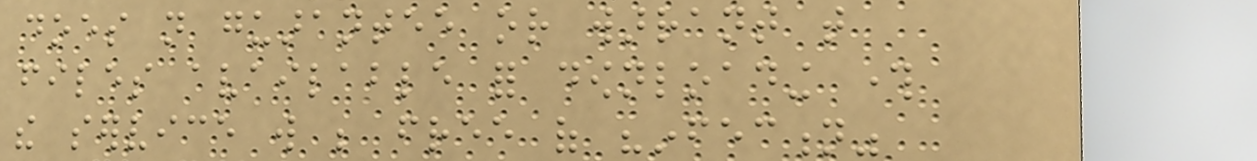does not guarantee or warrant that
files available for downloading through
the service will be free of "infection"
